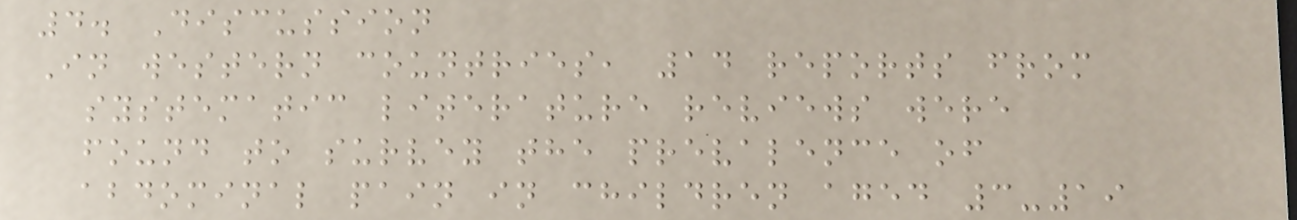4. Discussion
In western countries, 14 reports from
systematic literature reviews were
found to survey the prevalence of
abdominal pain in children aged 3-19
